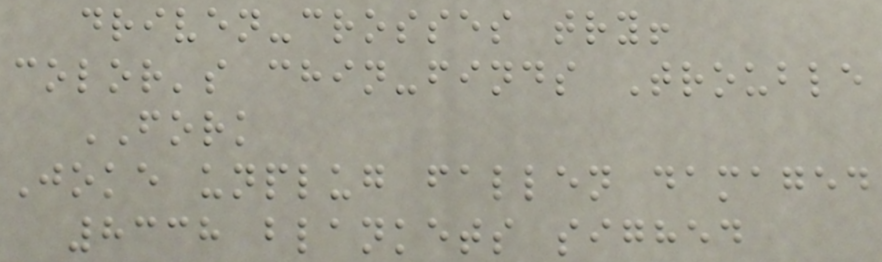driven-crosses try!
color's chin-finds Trouble
FORK
Joke unplug fallen damaged
8338 blankets sighed
